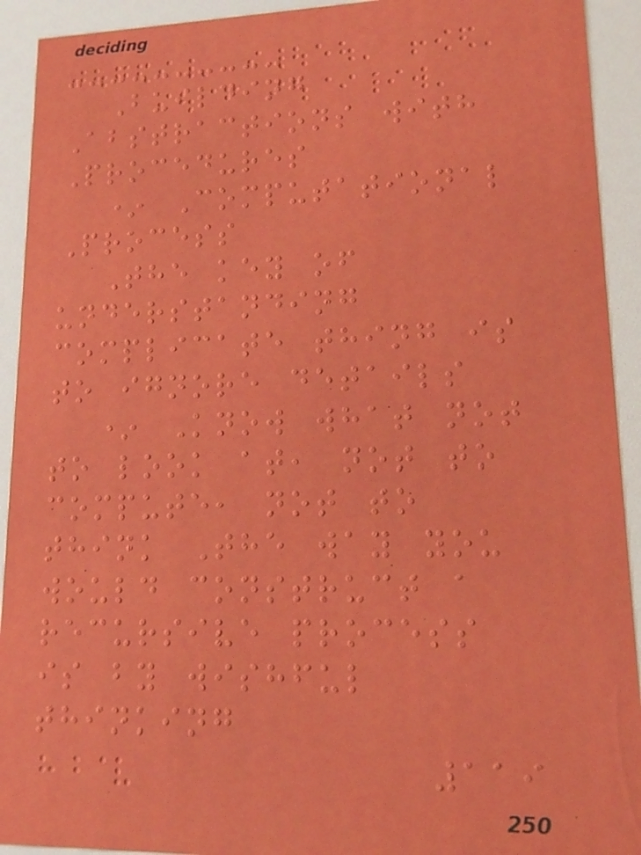Building
Abstractions with
Procedures
* Computational
Process
The key of
understanding
complicate thing is
to ignore details
* Know what not
to look at, not to
compute, not to
think The way you
would construct a
recursive process
is by wishful
thinking
119
